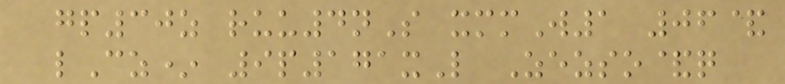gp30z ruu4nS xmmW1 06&
lCz* 9p171xL Zezso&q
